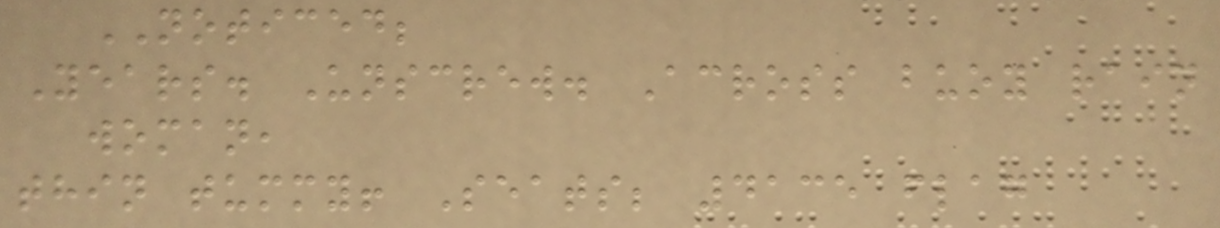NOTICED;
Years. Unscrew. Across buoy rain
woman,
thin tummy! Seats; 4135 flag
